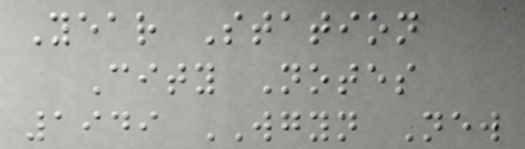Year Station
City Notes
1949 WGYN New
